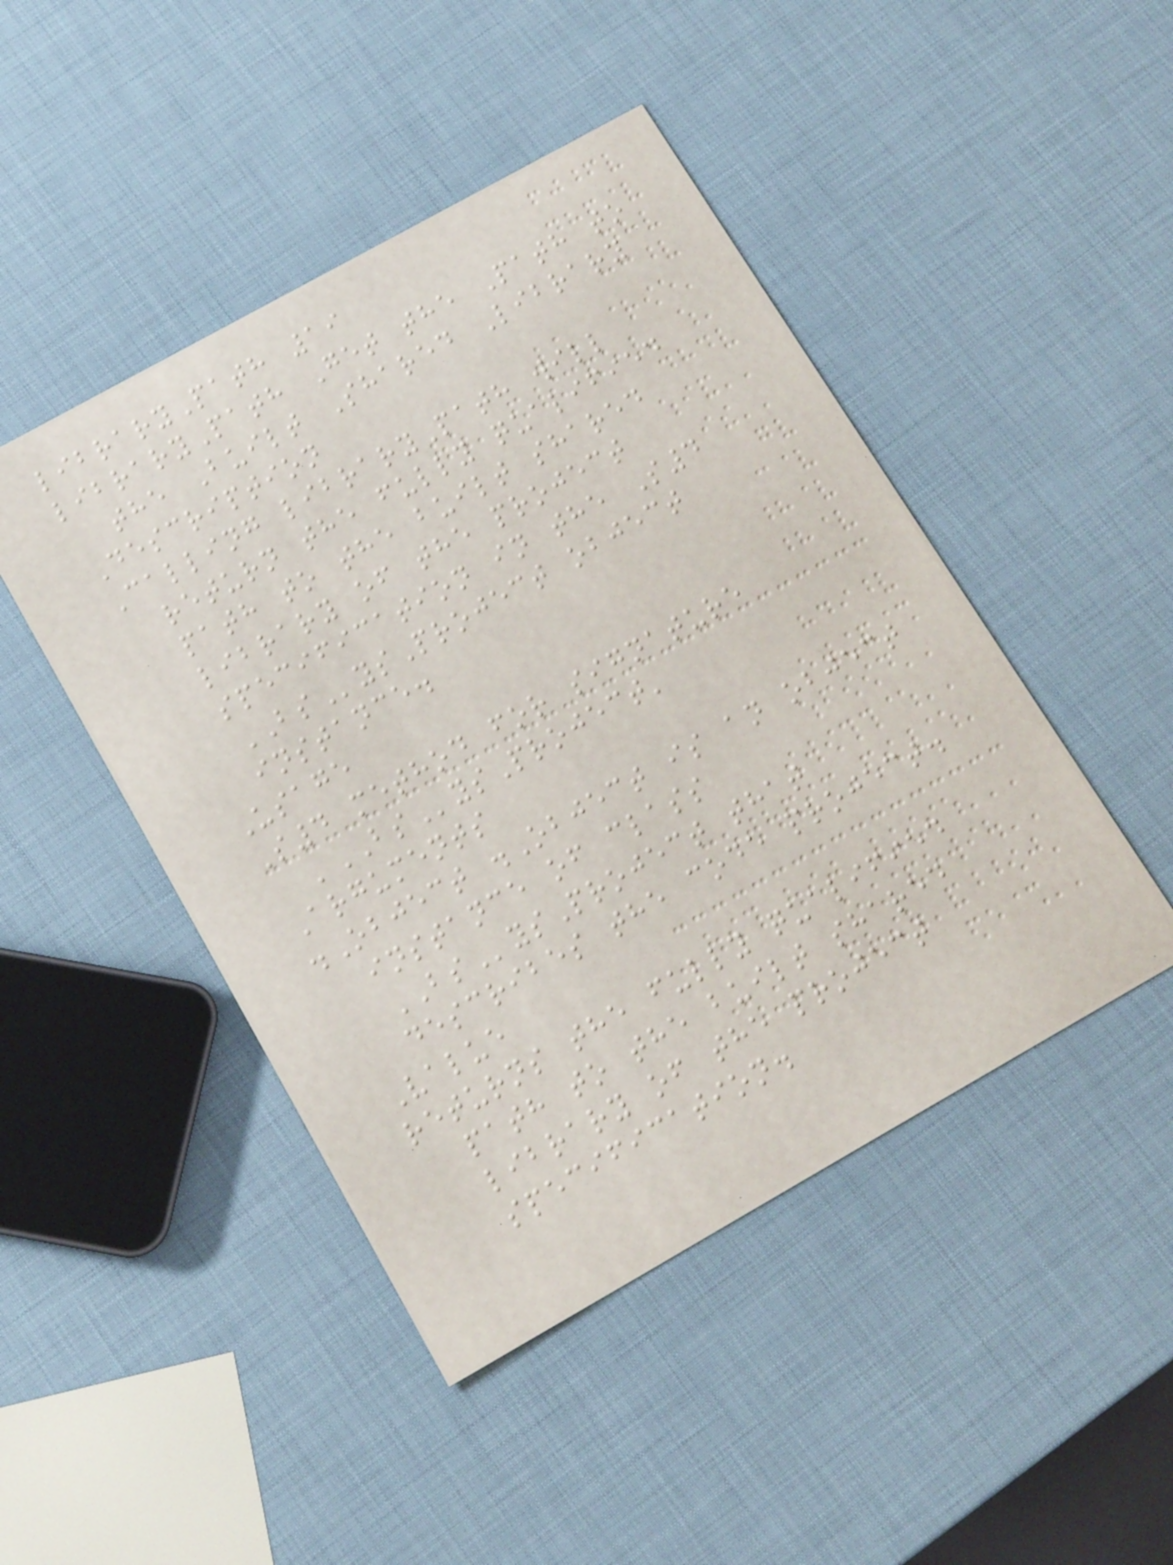libraryPath 19
libraryPath Get the Path to
the Built Shared Library
Description
Calling libraryPath will
return the fully qualified
path to the built shared
library of the project
specification in the S4
BSysProject object
instance.
Usage
S4 method for signature
'BSysProject'
Arguments
.Object .Object is an object
instance of class
BSysProject that
describes the code project.
Value
returns the fully qualified
path to the built shared
library of the project
specification.
